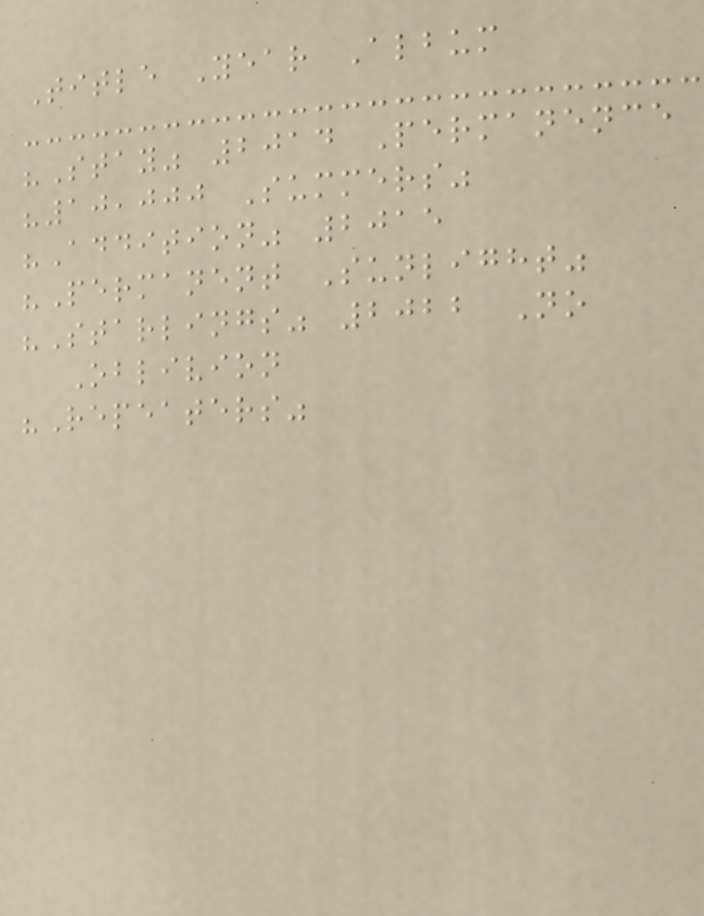Title Year Album
"Stay" 2014 Permanence
"10,000 Summers"
"Addition" 2015
"Permanent Sunlight"
"Starlings" 2022 No
Oblivion
"Repeaters"
